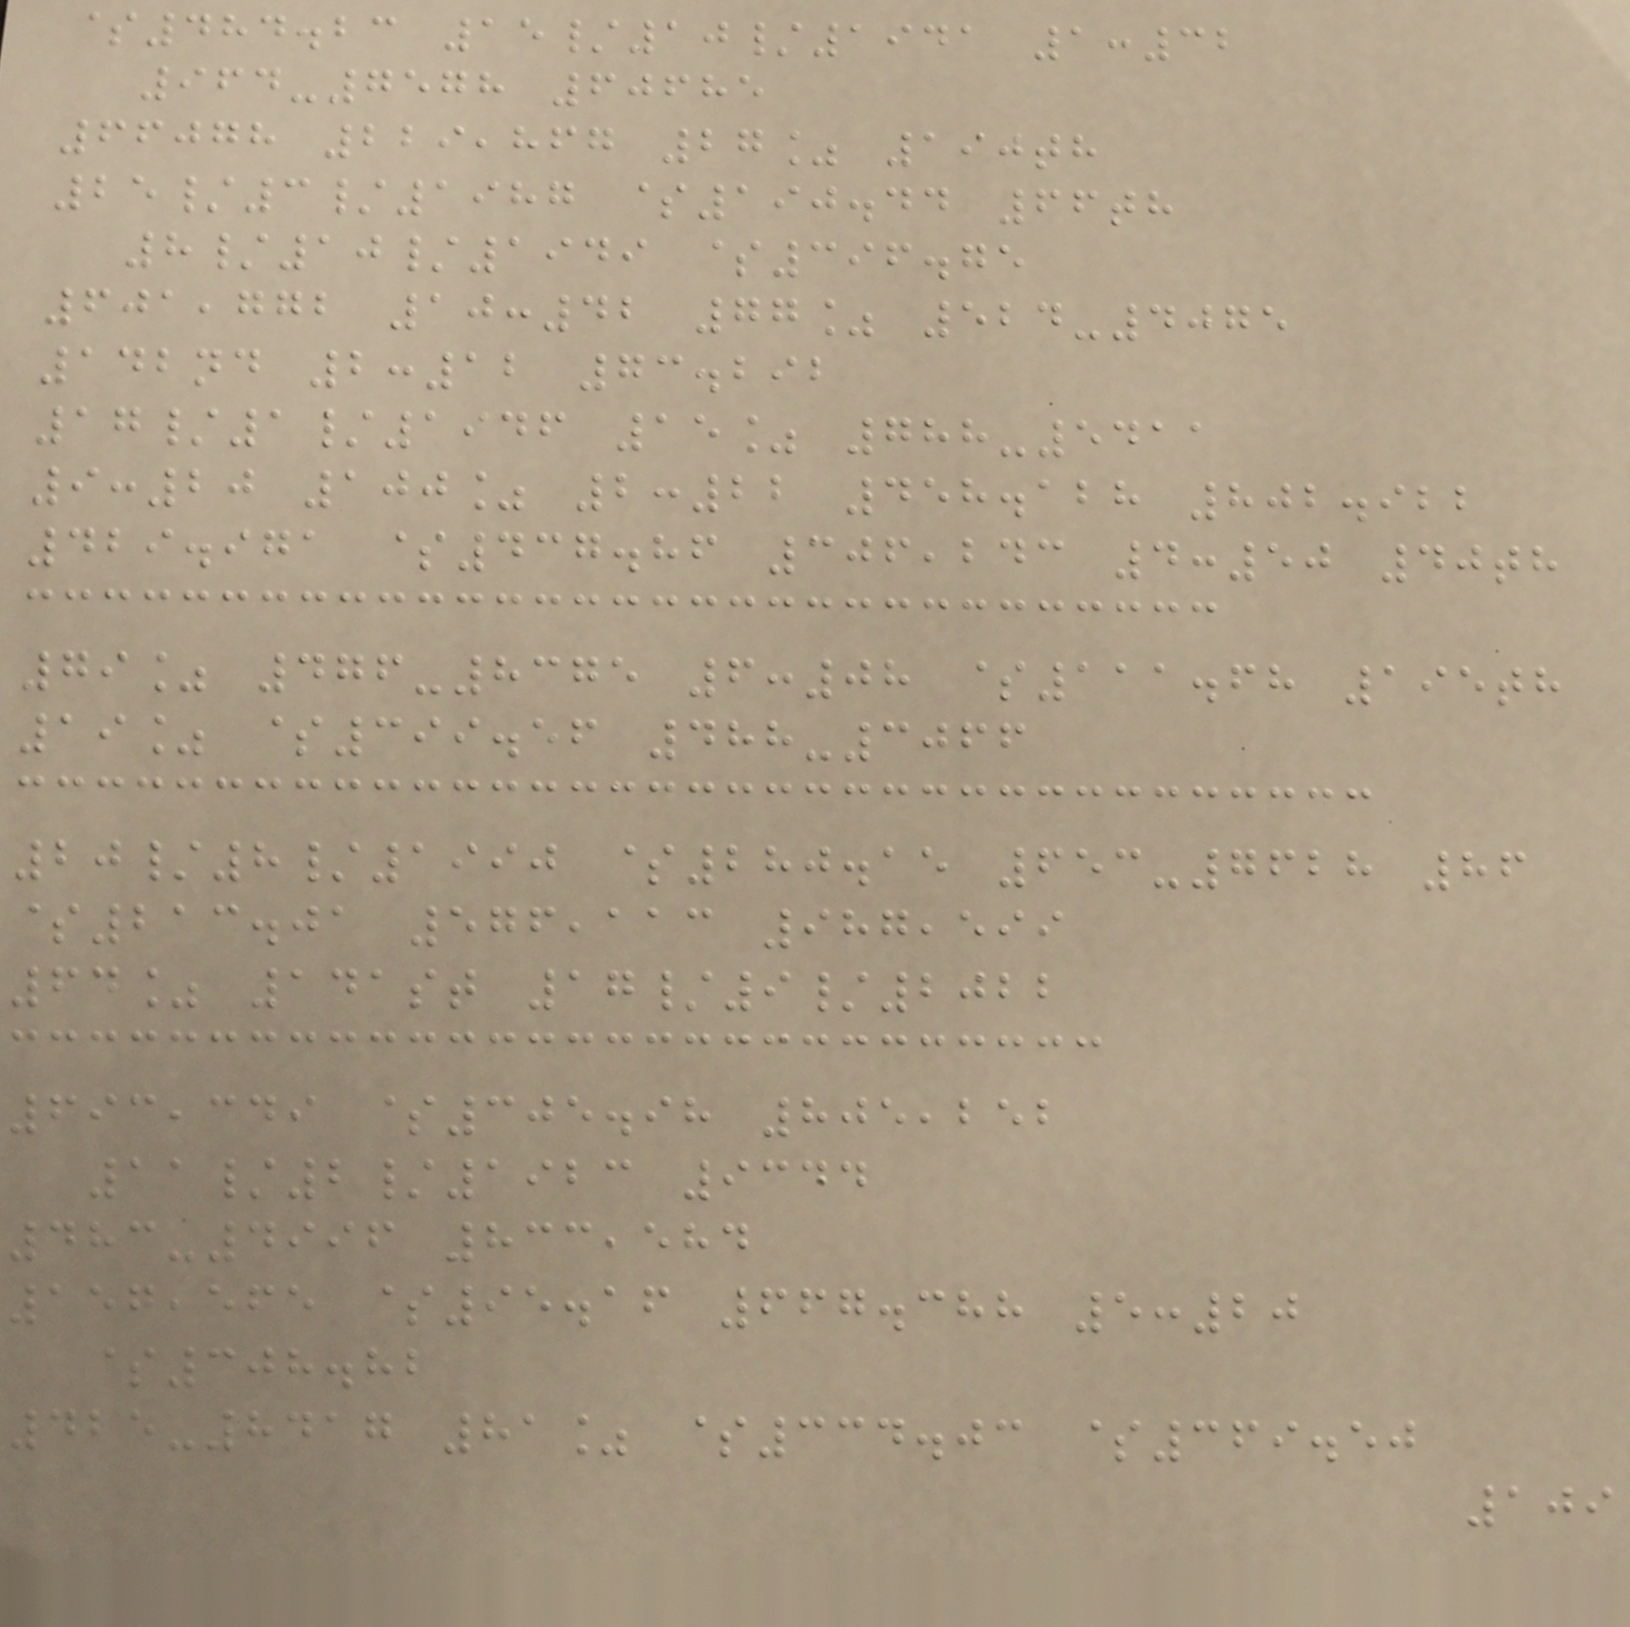$484.23 15/10/1941 1:32
964-7578 60685
66078 229,867 27% 190th
25/3/1987 $190.44 66th
8/10/1949 $396.75
601,772 10:42 77% 524-4075
142nd 2:12 73.292
17/1/1946 15% 788-5411
9:20 100% 2:22 458.128 802.922
429.971 $437.86 306,243 4:50 40th
79% 476-8375 6:08 $111.68 195th
19% $399.56 488-3066
20/8/1990 $280.15 653-7628 86
$213.01 576,113 987,599
64% 141st 17/9/2022
693,349 $305.98 805,252
11/2/1923 9344
483-4996 833,584
157,565 $95.16 667.388 5:20
$308.82
425-8417 81% $334.03 $369.50
109
